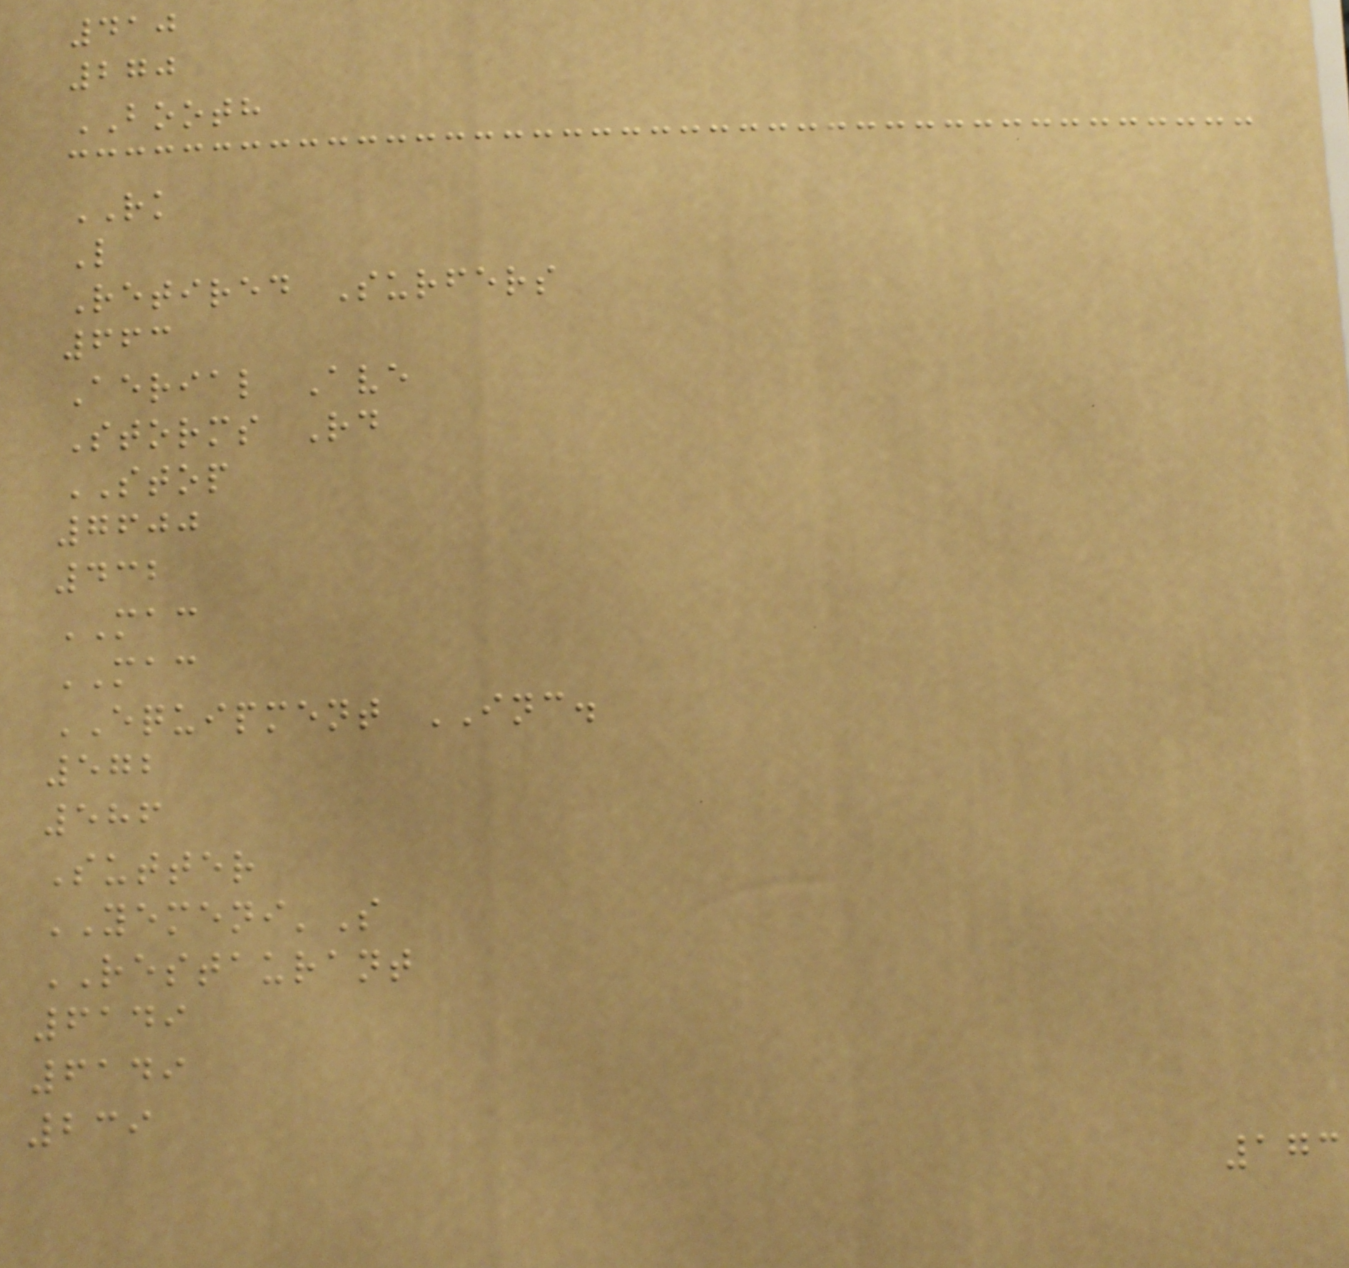410
270
BOOTH
RK
L
Retired Surfers
663
Aerial Ave
Storms Rd
STOP
7600
432
MAC
MAC
EQUIPMENT INC.
572
586
Sutter
YEMENI'S
RESTAURANT
6149
6149
239
173
